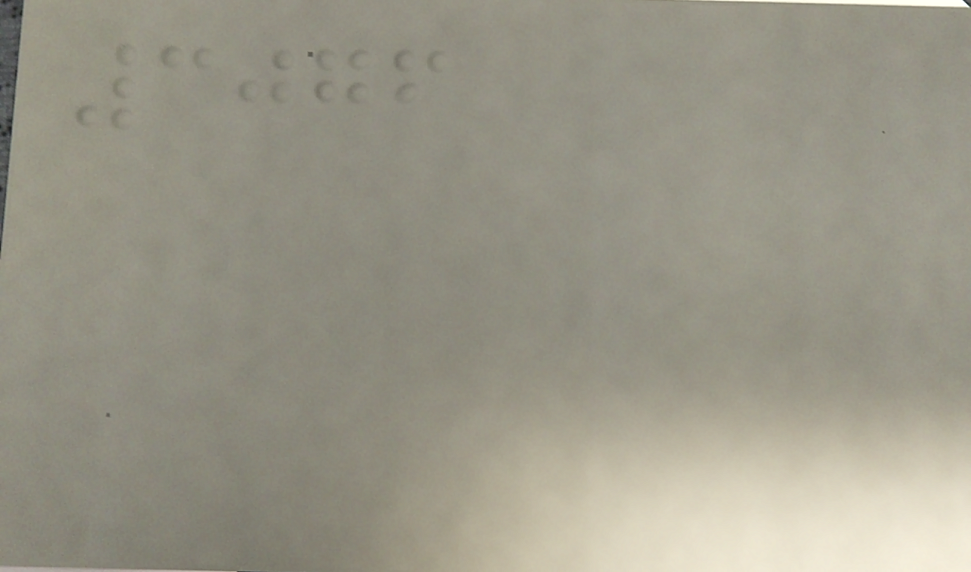3076
